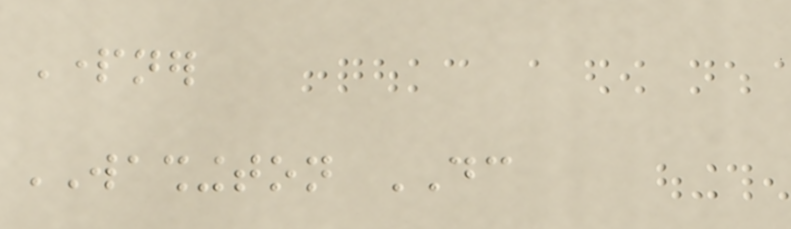Partner
WASHINGTON DC
